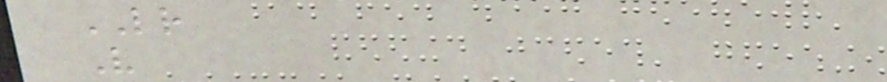LR
V
